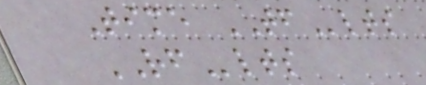Time TFlts
RFlts
